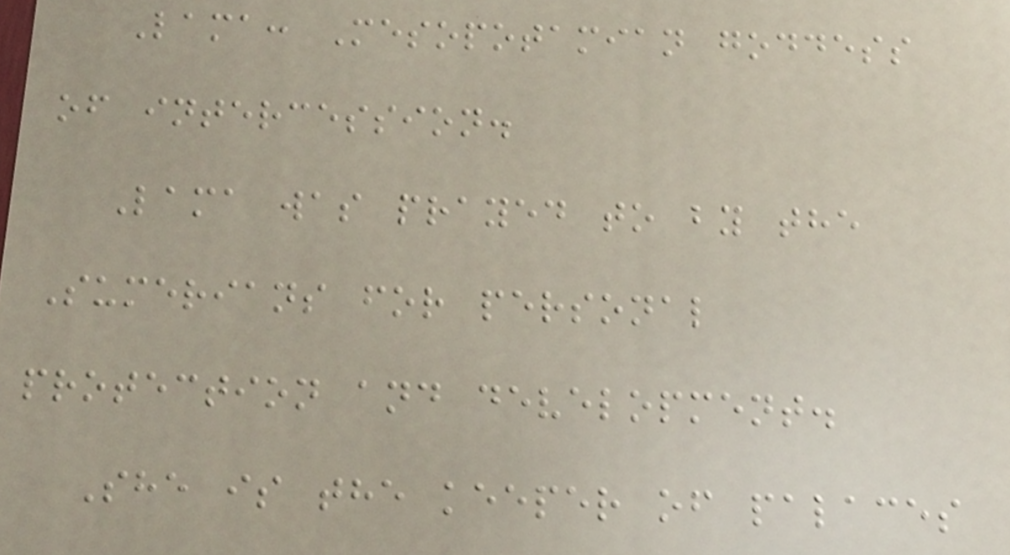Lama: Mesopotamian goddess
of intercession.
Lama was prayed to by the
Sumerians for personal
protection and development.
She is the keeper of palaces
